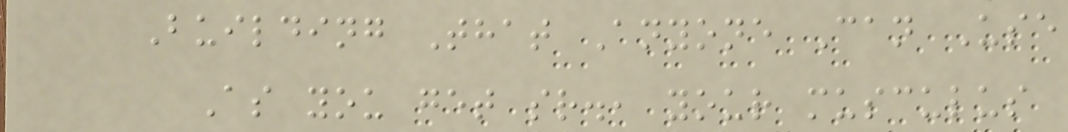Building That Anyone Can Use
As you get sr., your musculus
